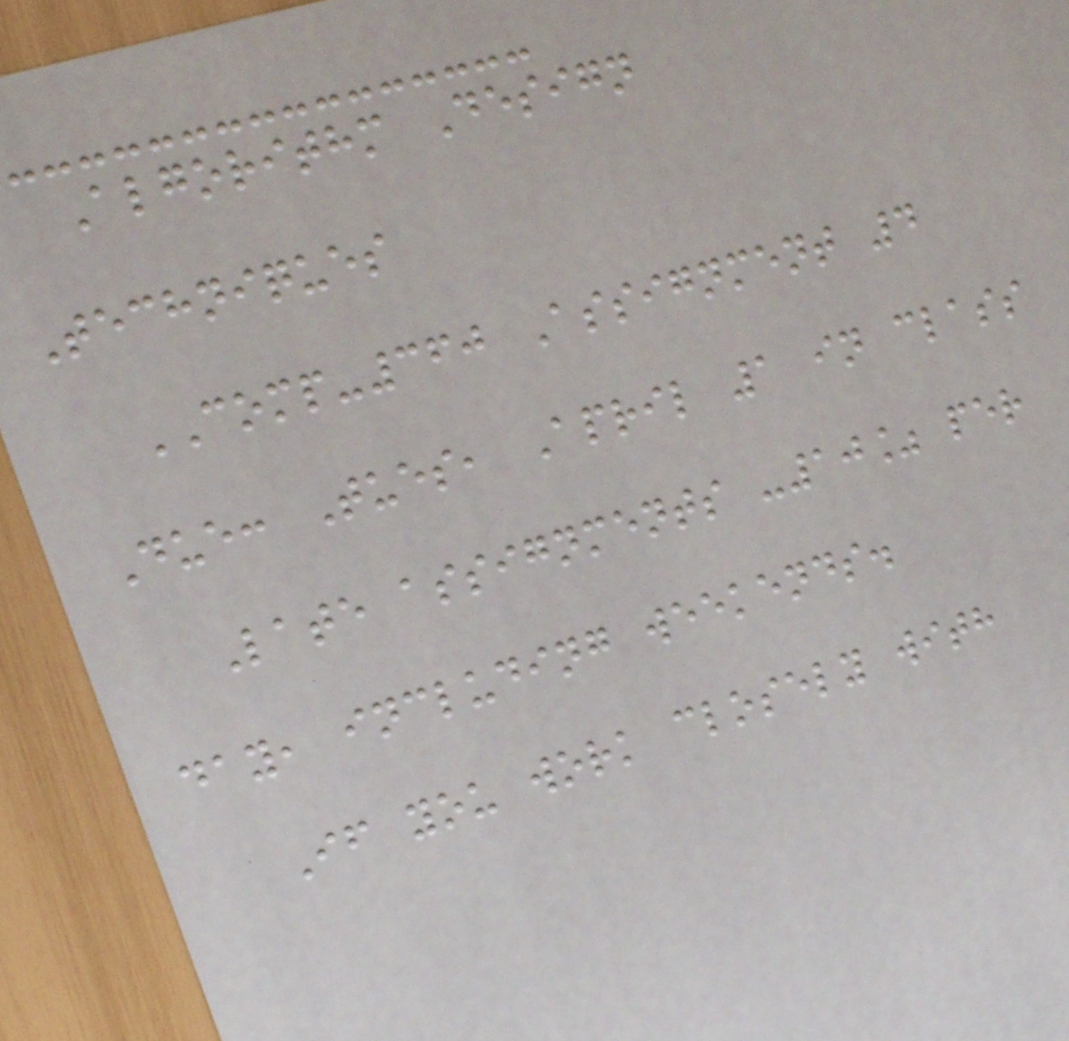Algorithm Design
Techniques
COMP-360 Assignment 4
Due: Tues, April 1 in class
Late assignments -10% per
day, including weekends.
If you work closely with
